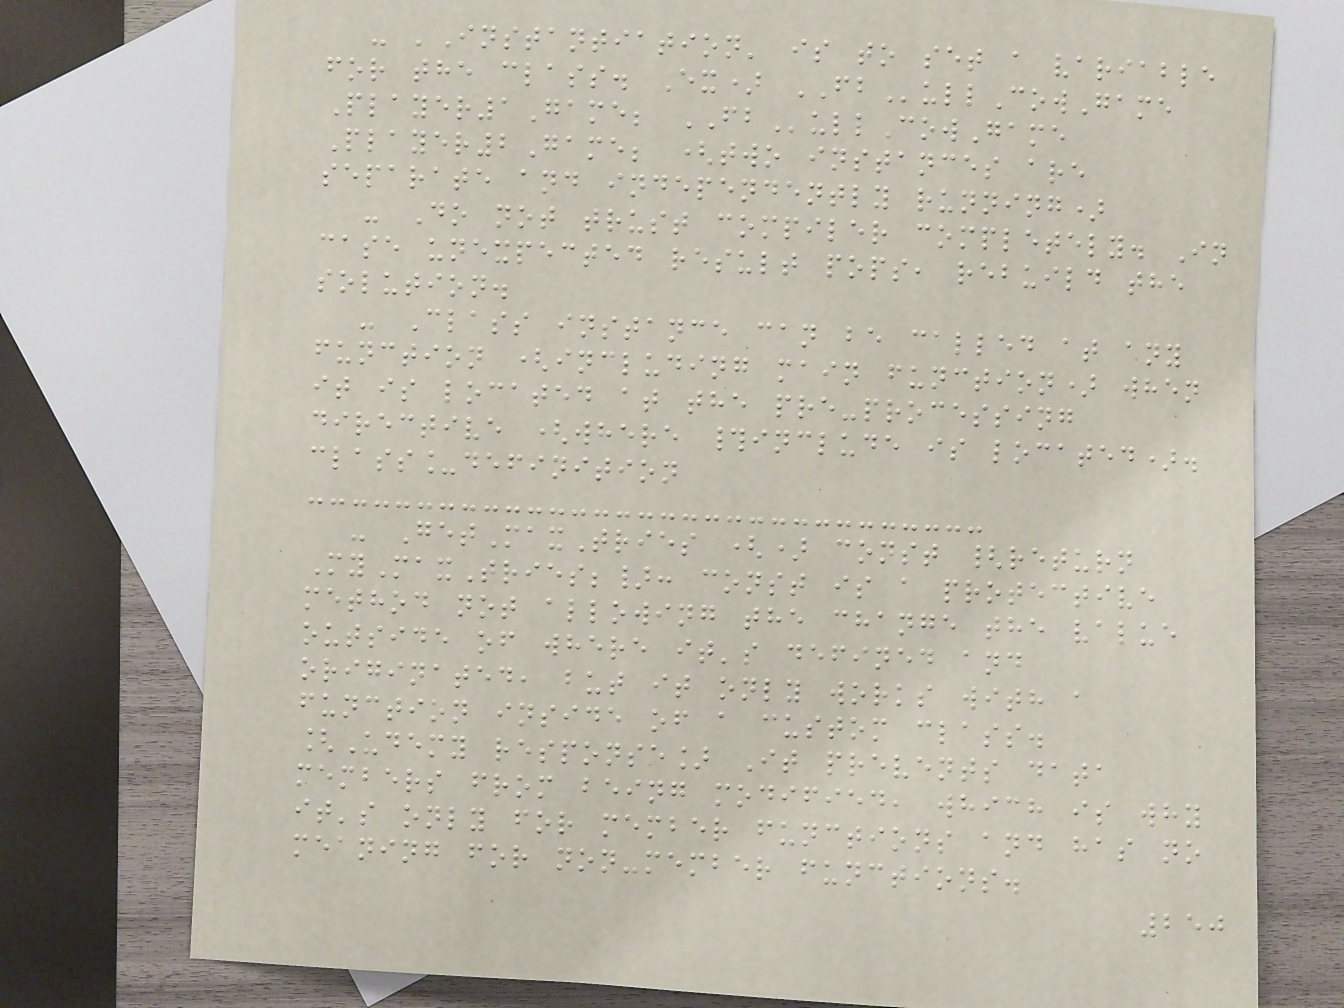- 'Instantiation' is to set a variable
for the class. Ex) FBullCowGame
Player1Game; FBullCowGame
Player2Game; (two instances are
separate and independently running)
- Do not trust compiler completely. In
case unexpected result pops, rebuild the
solution.
- Class instance can be called at any
function (including main function) when
it is located at the pre-processing
directive (where #include is located).
class_definition
- GetMaxTries () const {return
MyMaxTries;}: const is a protective
method not allowing the change the value
outside of where it's defined and
originated, but it only works with a
function inside of a custom class.
[Udemy response] It prevents data
members from being modified, which is why
it's only for member functions and has no
meaning for non-member functions.
250
